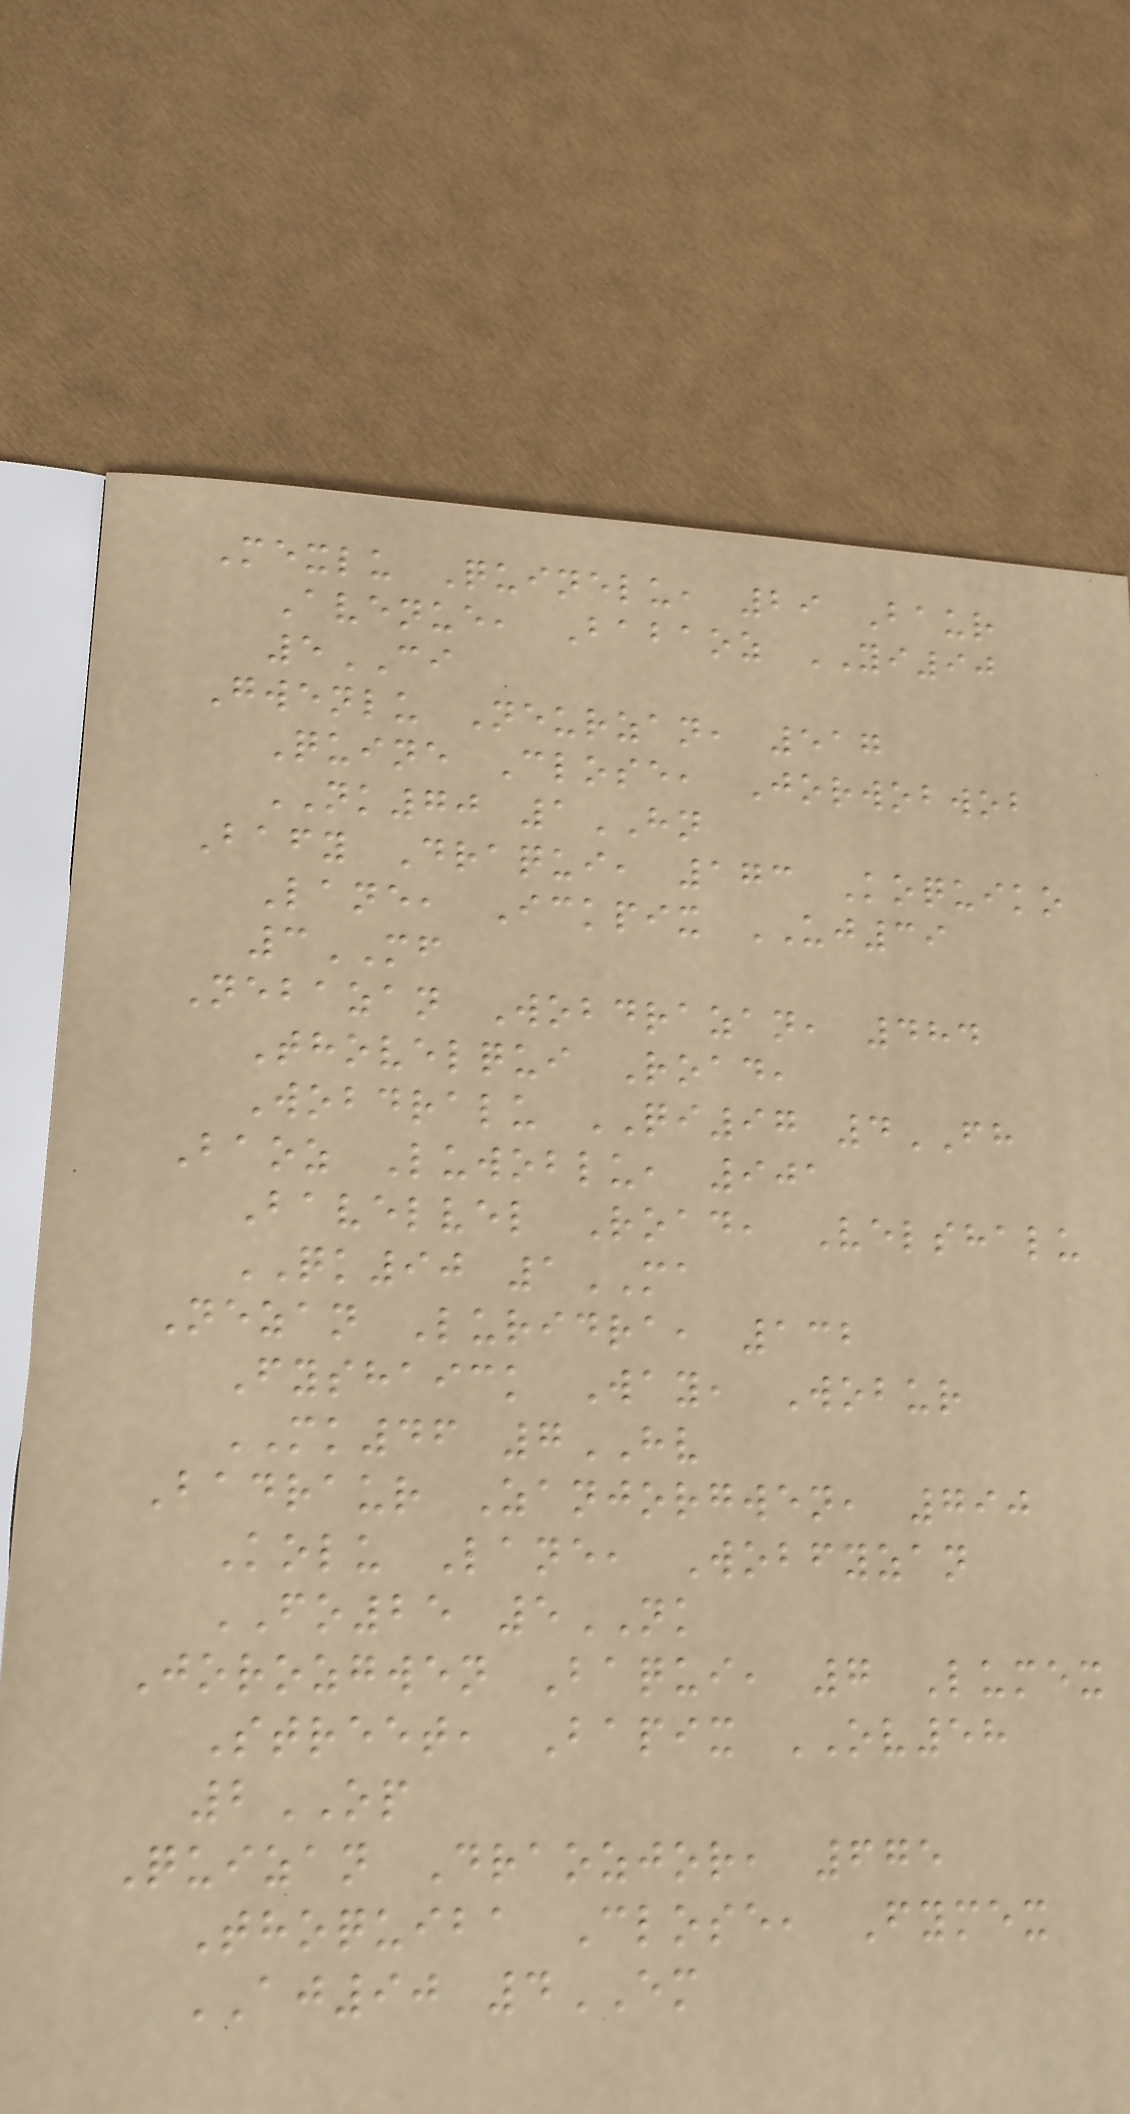Mexlu Quinelu, 29 Baur
Avenue, Babaoz YI90
5CI
Gwenlu Neurzan, 517
Quine Close, Jorwobwob
NK70 1HN
Bafy Draqui, 173 Koquiko
Lane, Ickpix UJ39
3MF
Nebazan Wobdrazan, 484
Thovelqui Road,
Wobdralu QI97 4FH
Baoz Luwoblu, 901
Bavelvel Road, Velshalu
QK90 1MA
Nezan Luridra, 132
Fyshaick Way, Wobur
MK46 7HV
Badraur Zanjorgwen, 790
Kolu Lane, Wobfyzan
FO25 5NK
Jorozgwen Baqui, 7 Lumex
Street, Bapix OV58
2OP
Quizan Draozjor, 675
Thoquiba Close, Fymex
AJ90 4EM
